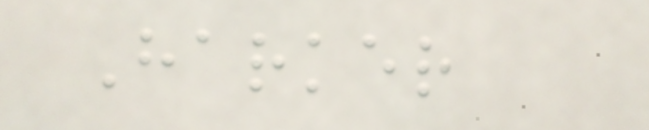Harker
